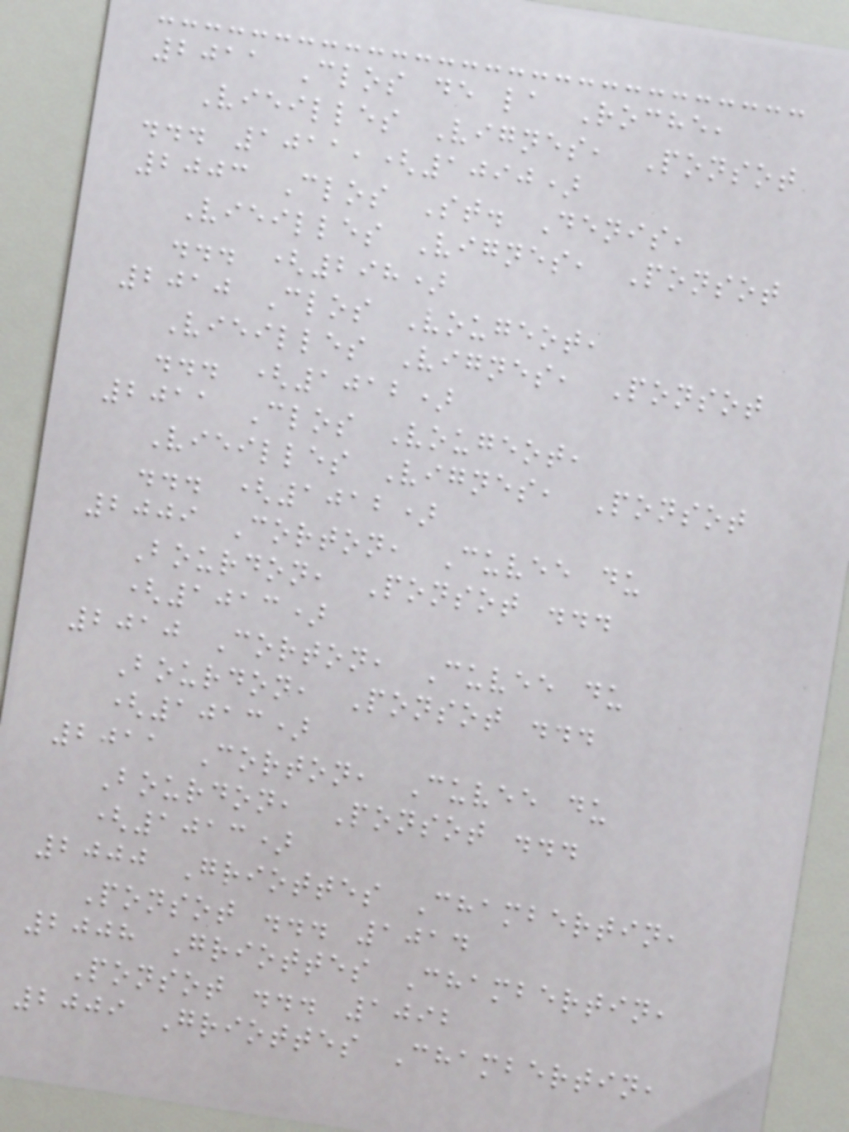2011 Clos de la Roche,
Vieilles Vignes, Ponsot
... 1011,(1090)
2003 Clos St. Denis,
Vieilles Vignes, Ponsot
... (298)
2010 Clos Vougeot,
Vieilles Vignes, Ponsot
... (1012)
2011 Clos Vougeot,
Vieilles Vignes, Ponsot
... (1012)
2009 Corton, Cuvee du
Bourdon, Ponsot ...
(1013)
2010 Corton, Cuvee du
Bourdon, Ponsot ...
(1013)
2011 Corton, Cuvee du
Bourdon, Ponsot ...
(1013)
2000 Griottes Chambertin,
Ponsot ... 1014
2008 Griottes Chambertin,
Ponsot ... 1092
2009 Griottes Chambertin,
